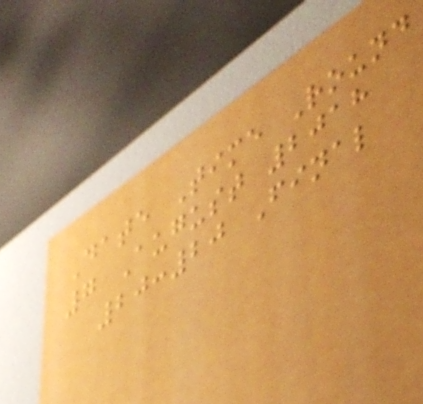Date Time Round
7 August 2018
20:20 Final
